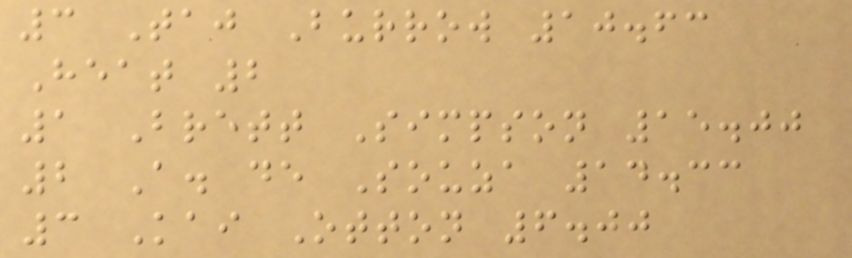3 Taj Burrow 10.63
Heat 2
1 Brett Simpson 15.00
2 A. de Souza 14.33
3 Kai Otton 6.00
